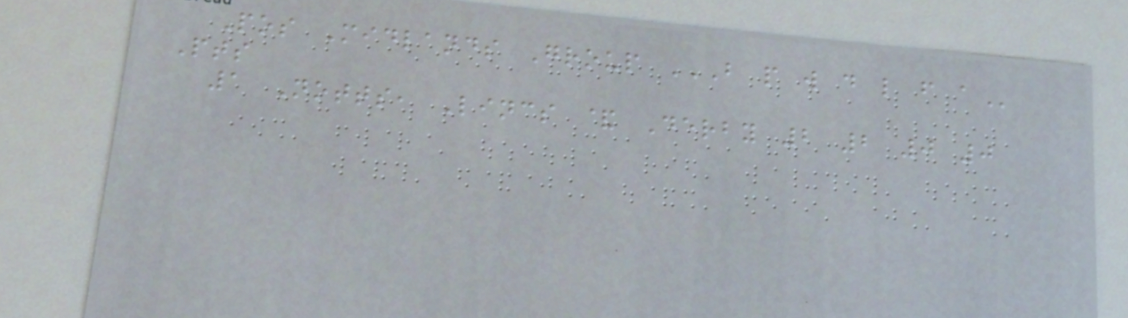Pos Midlands Group B P W D L F A
Pts
1 Notts, Lincs & Derby 2 2 0 0
